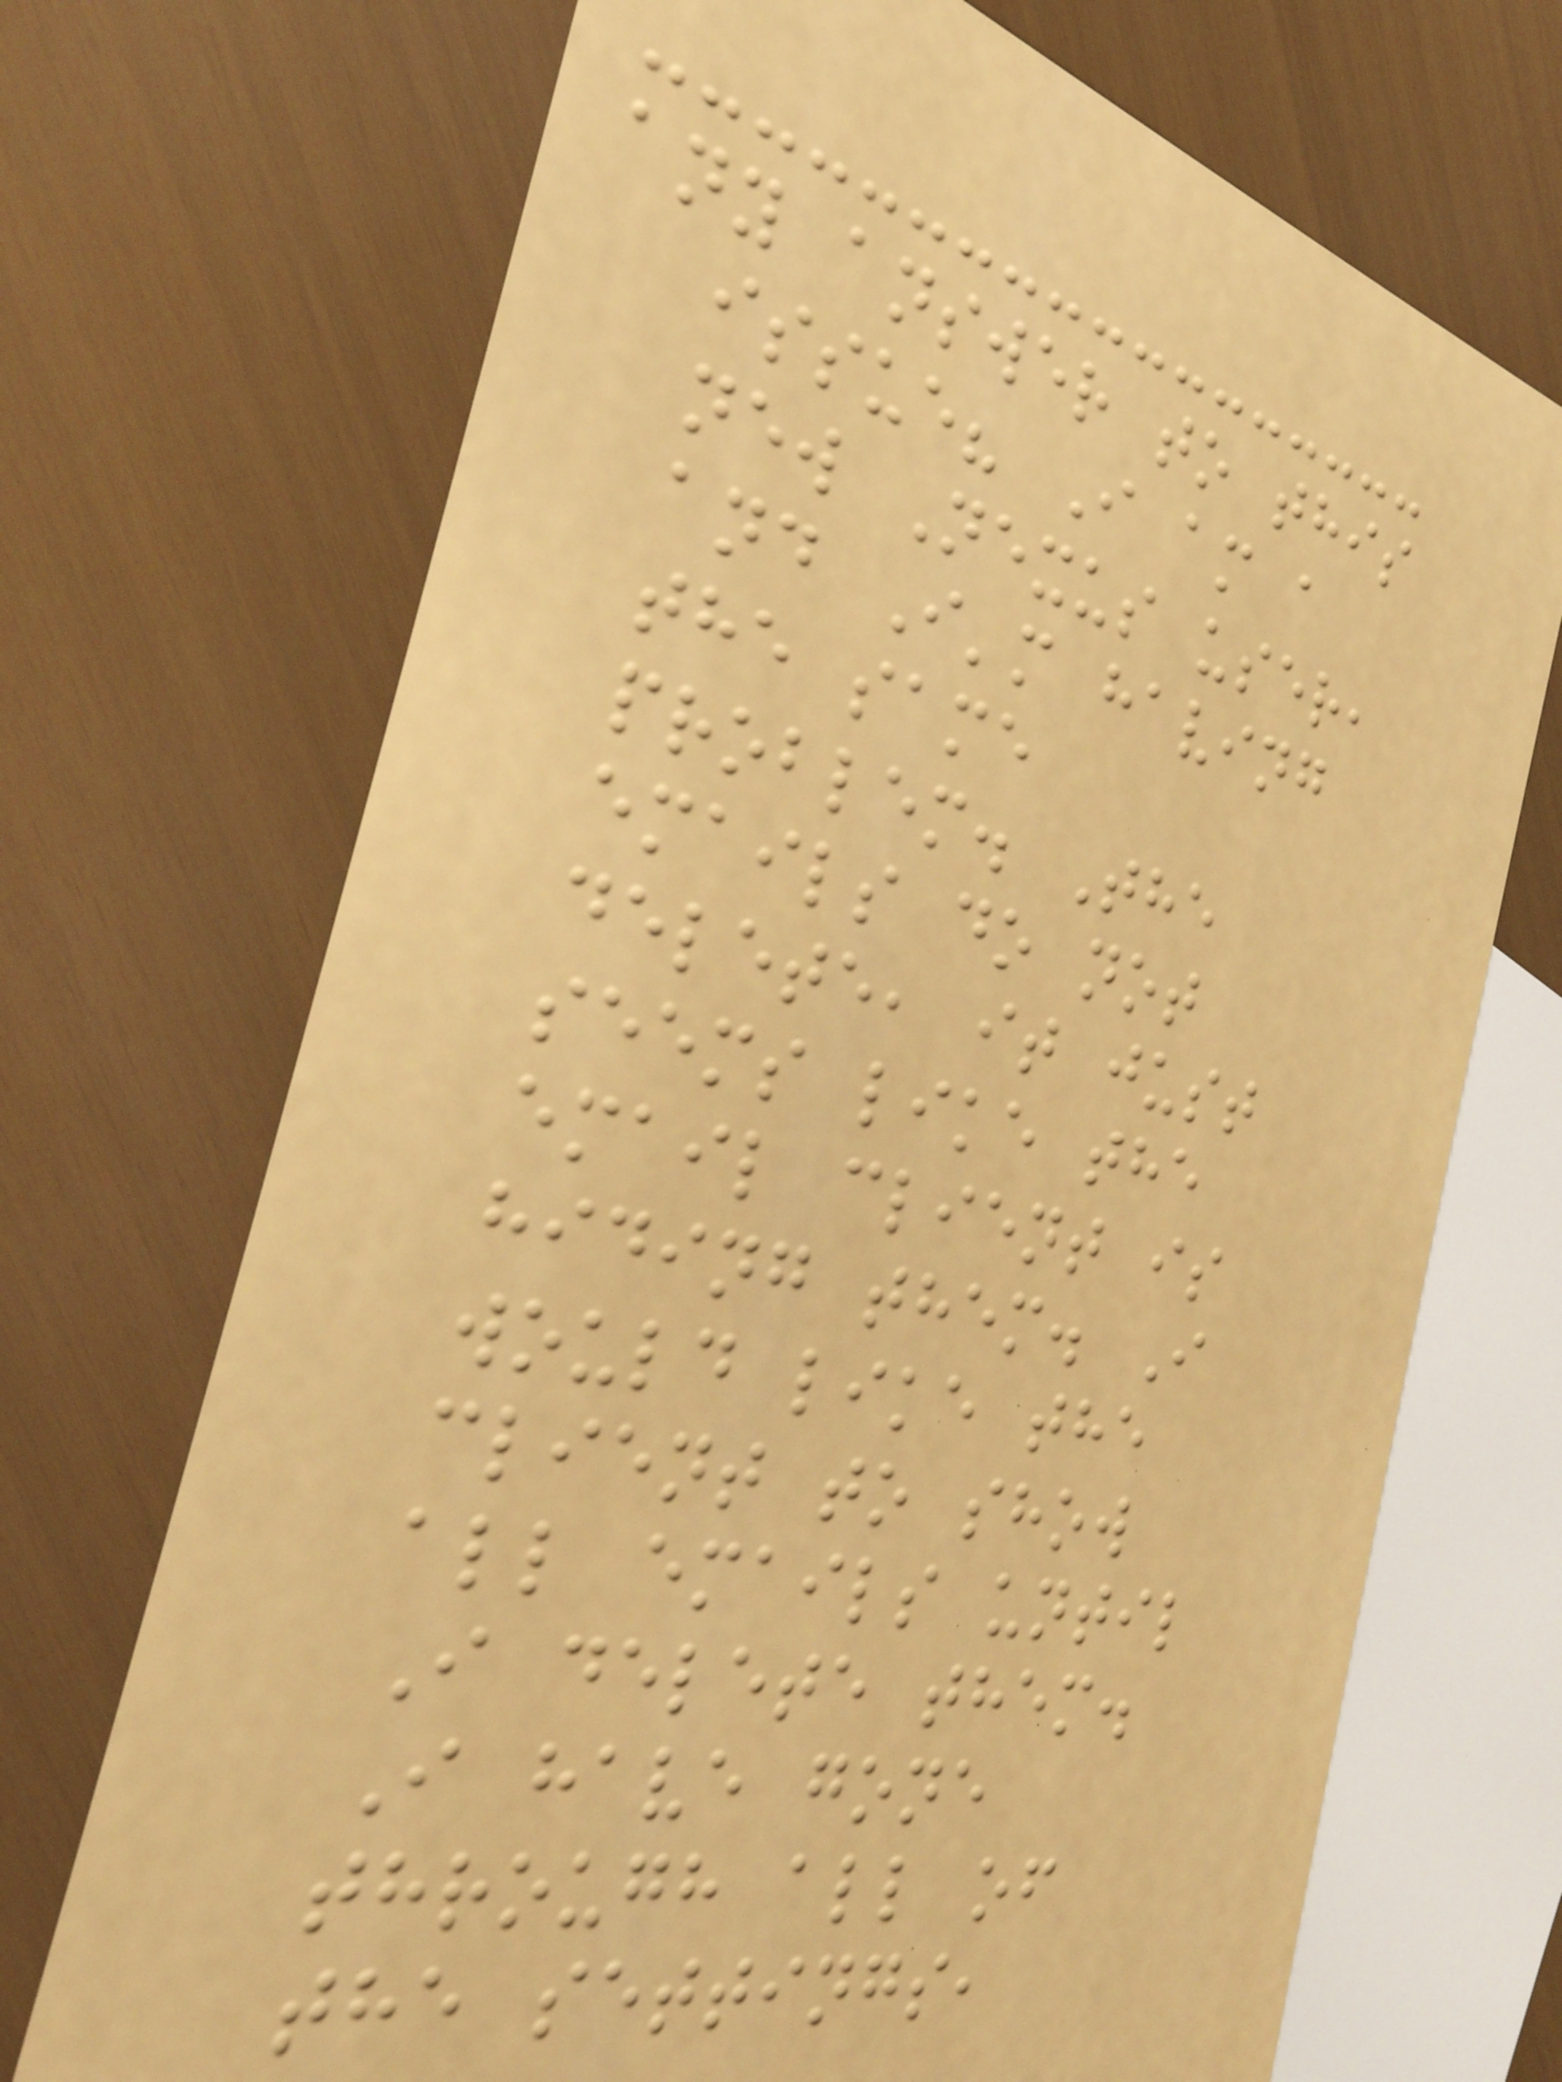any answer to this
issue? I am a
new Nexus user,
and I'm having
the same
problem. The
emails do not
delete, it just
seems like the
email client is
hiding them. I
would like the
client to show
all emails until
I delete them.
I have gone
through all of
the settings,
